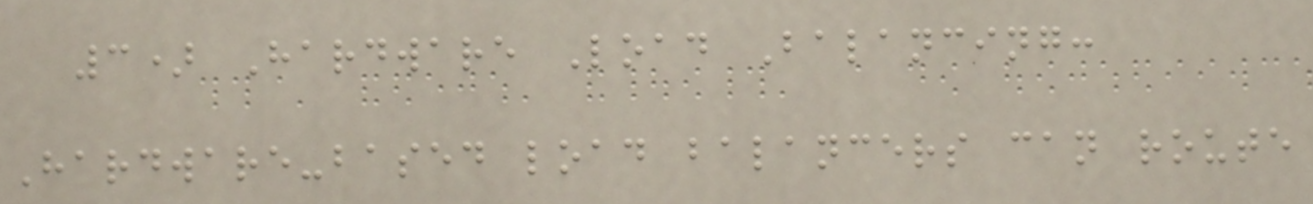3) Hardware Load Balancing:
Hardware-based load balancers can route
